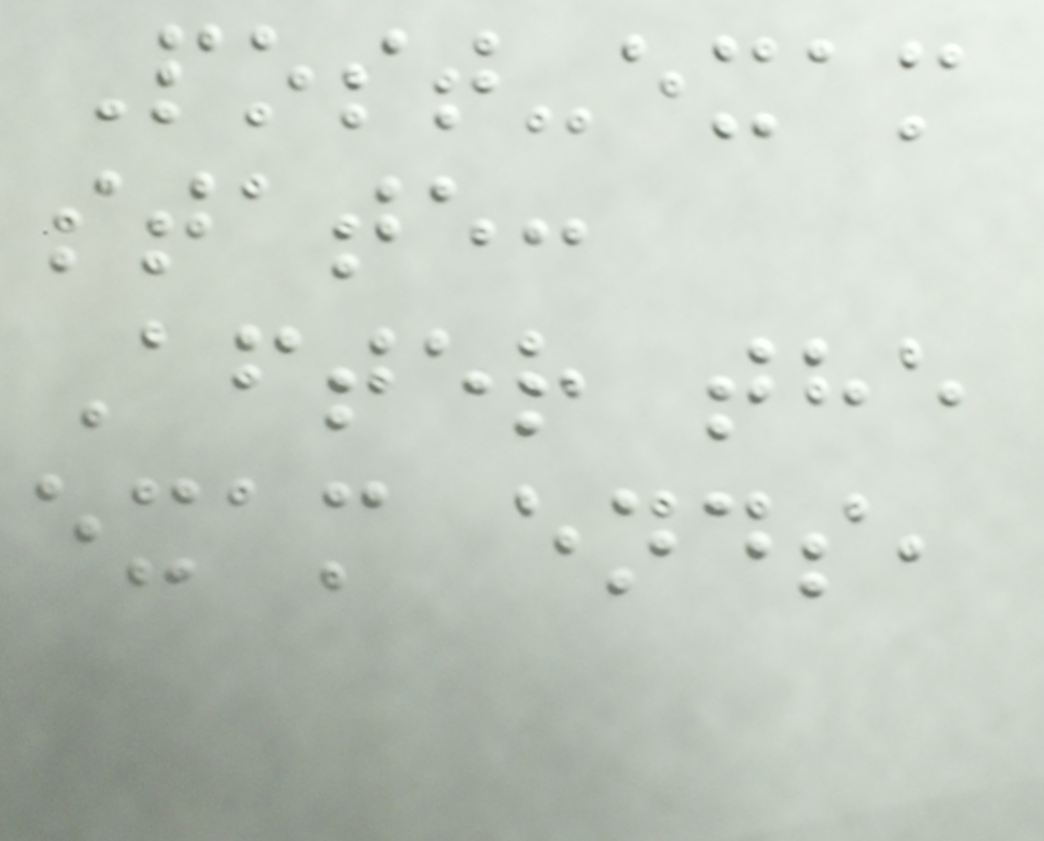Post-exam
state:
After the
exam ends,
